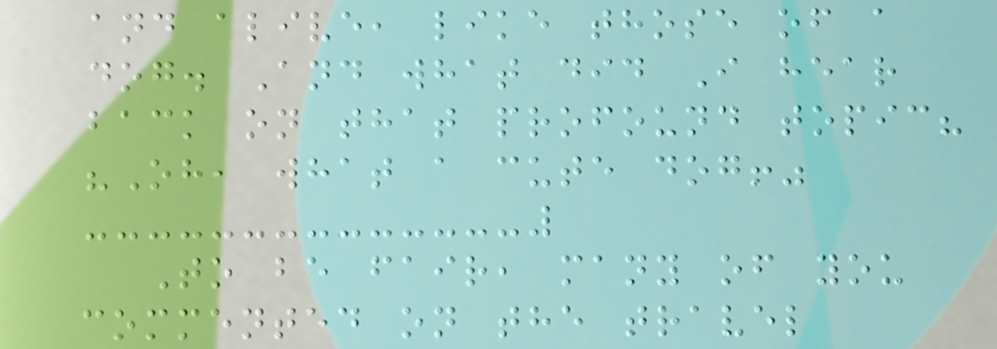and alive, like those of a
dog. And what did I hear
back on that profound topic?
"Oh, what a cute dog!"
To be fair, many of you
commented on the travel
